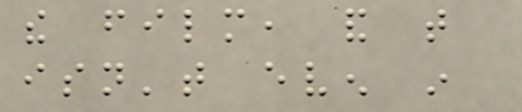the film, and that
isn't even in
